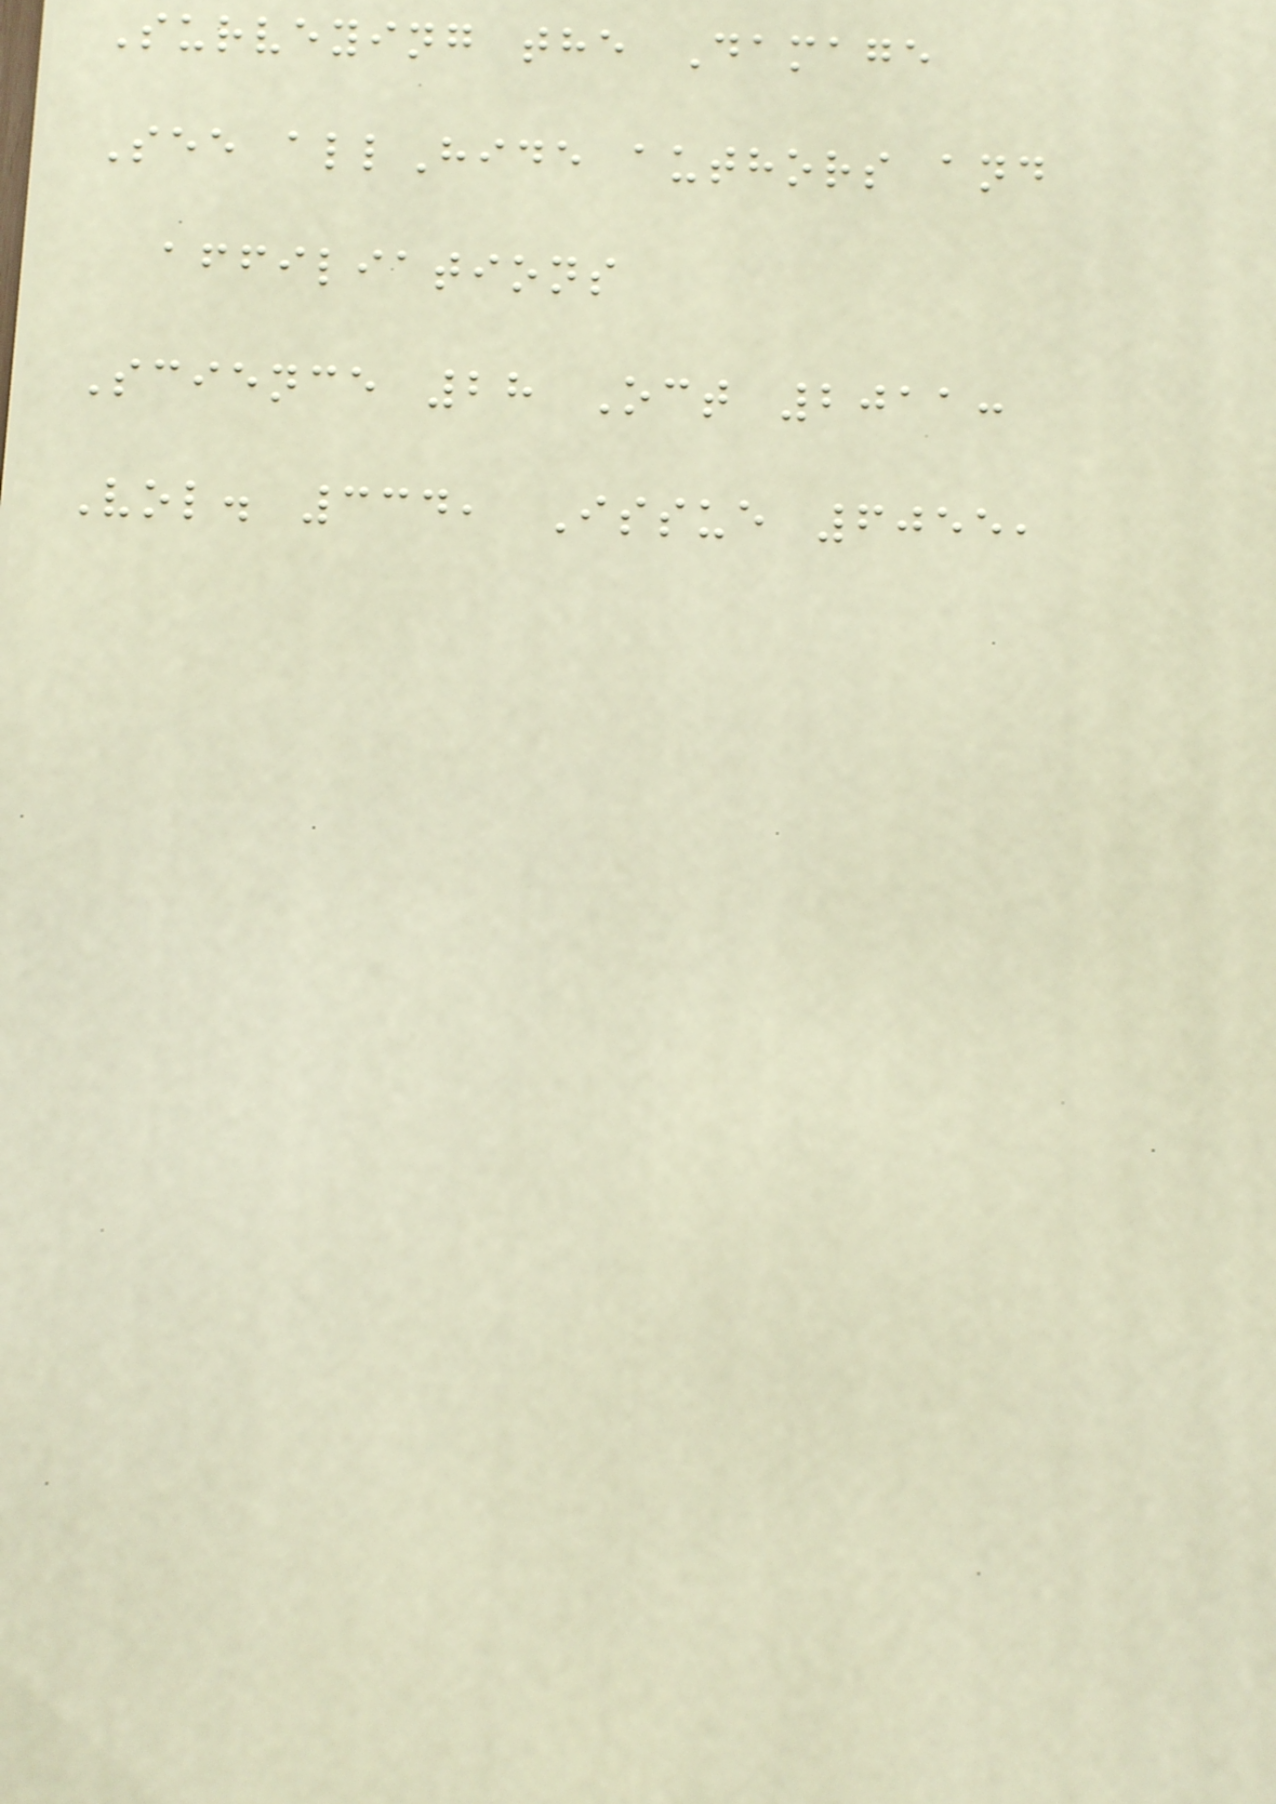Surveying the Damage
See allHide authors and
affiliations
Science 28 Oct 2011:
Vol. 334, Issue 6055,
